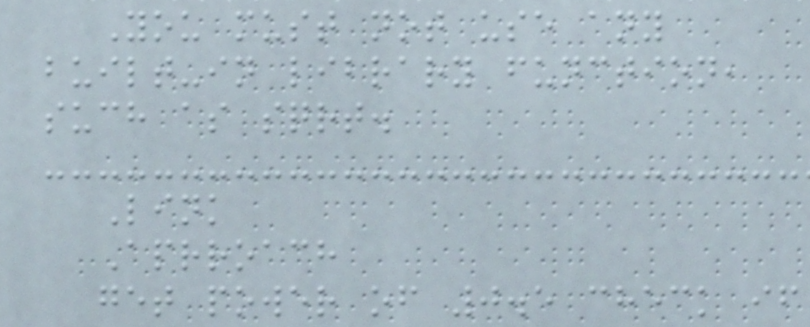You must not use any
built-in library function,
such as sqrt.
Link
Aprroach
get power of 0.5 check if
